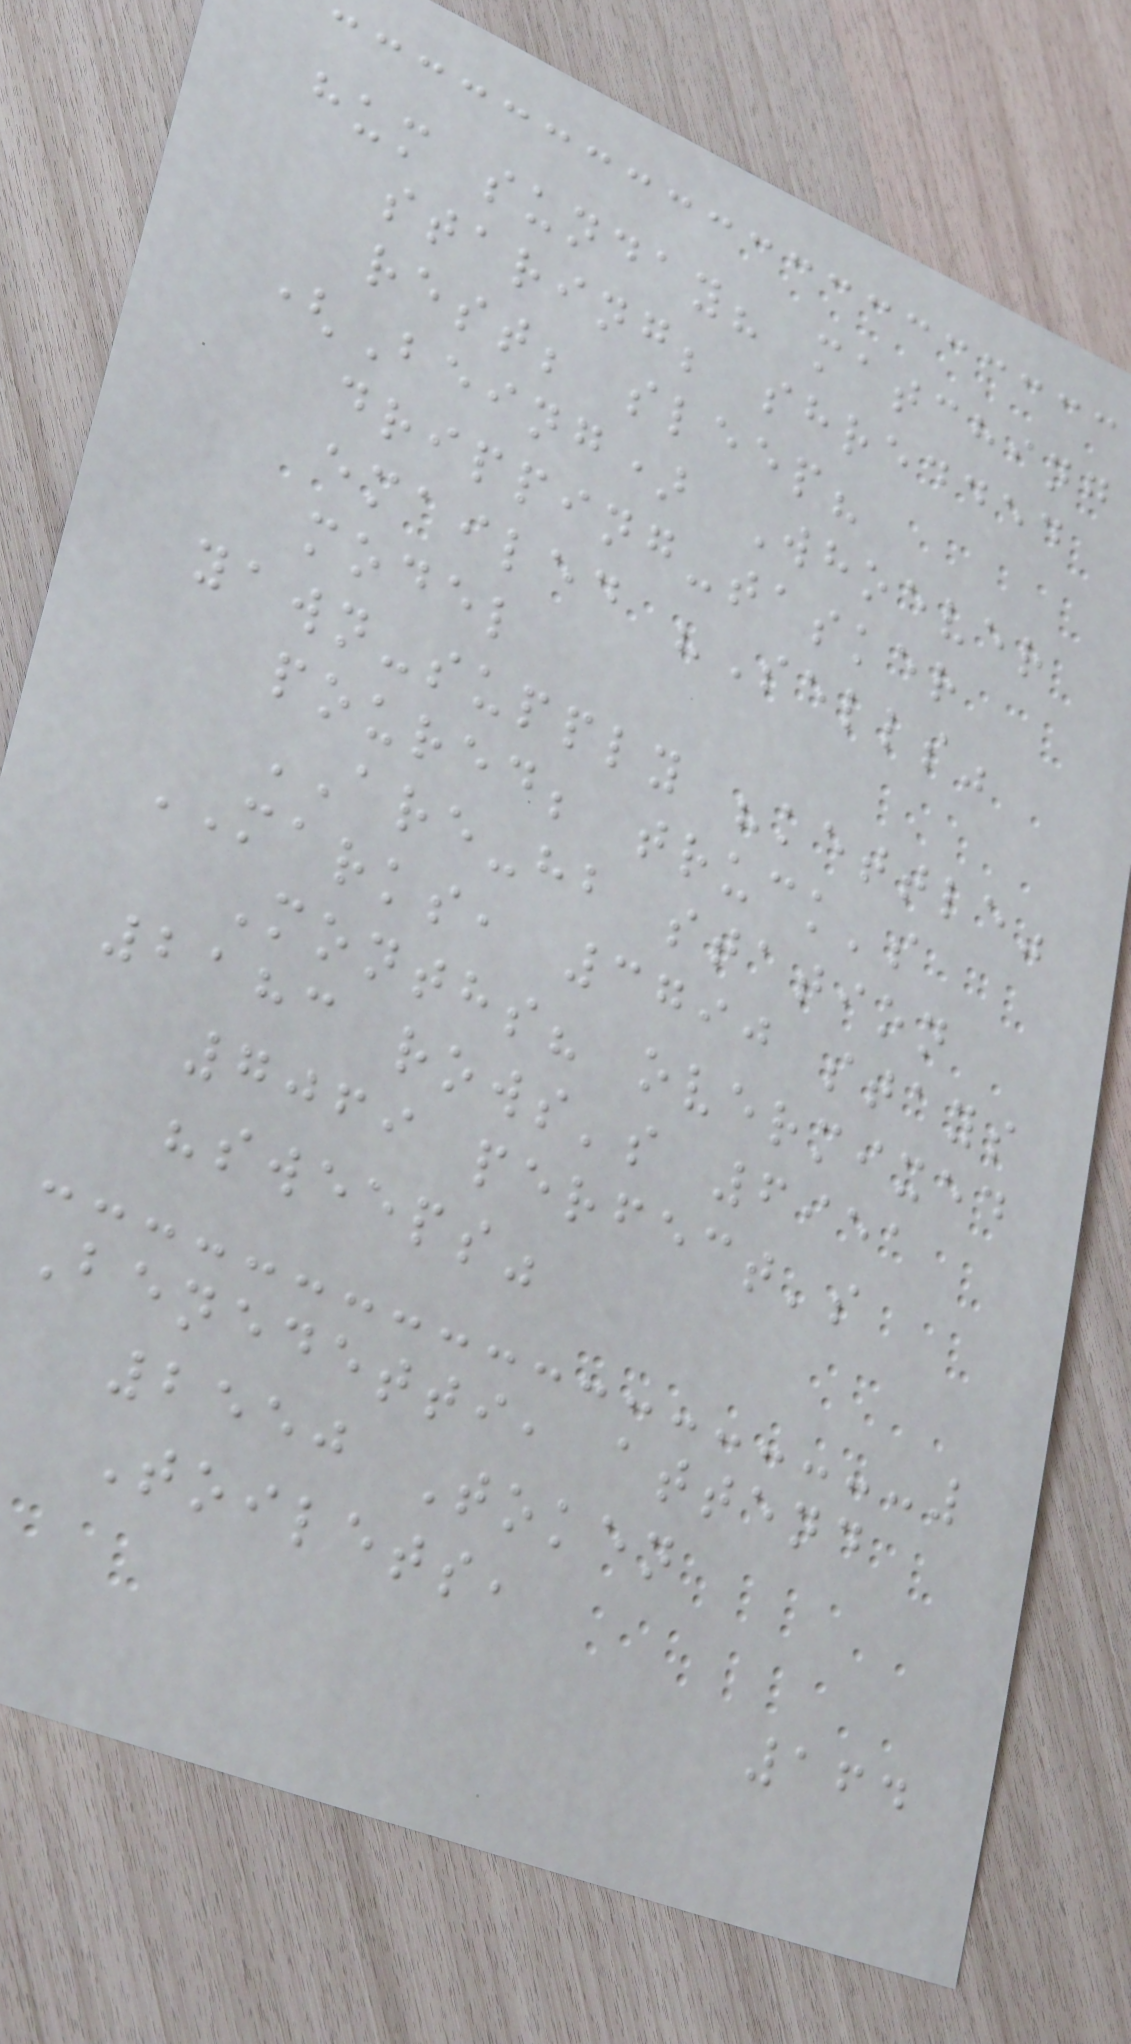hum sunday? matching
staring; shredded
rest; sleep?
(Being) Whoever
dripping-tasker
emailed "Sells"
model
yawn-supply "kettle"
poured; truck's
ARE-hb station
MARKS, 3790 stays
Months? overmixed
2183 rows's 6951
7069 perfect's
"sweeps"
Benedetti, attend
2550 Token
Toilets,
164
